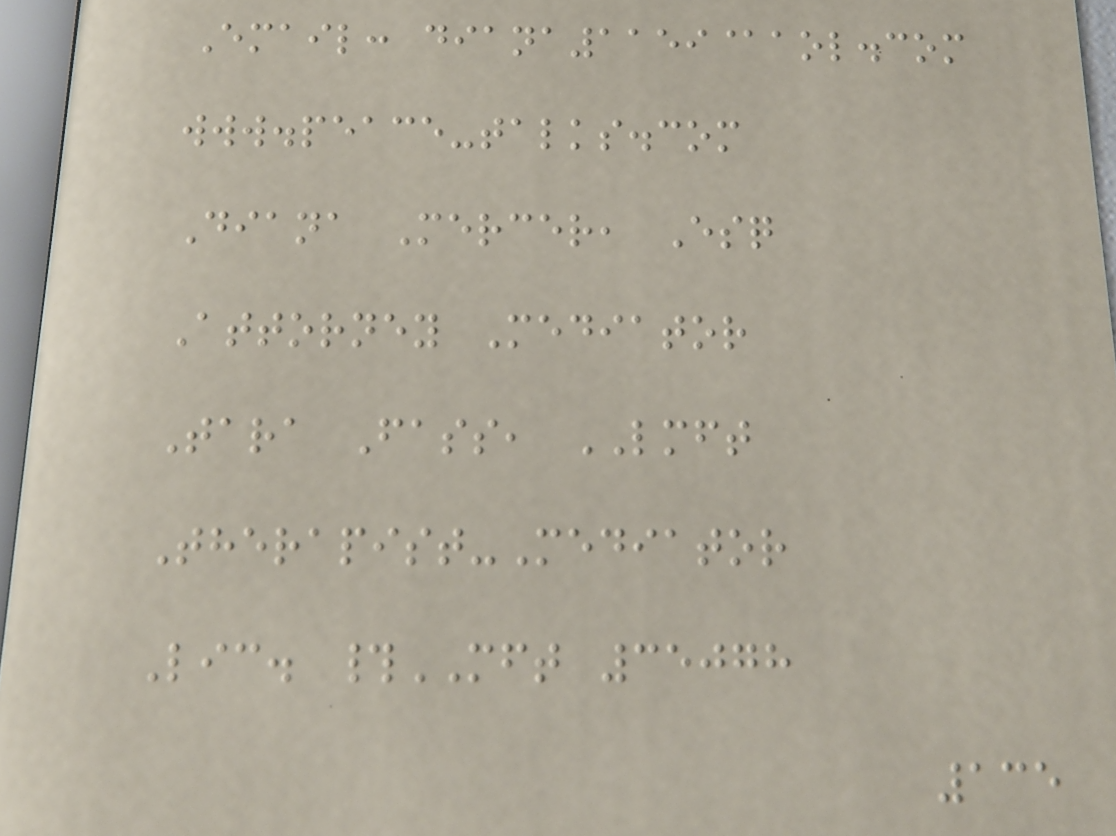Email: diana1159@aol.com
www.peace-talks.com
Diana Mercer, Esq
Attorney Mediator
Tara Fass, LMFT
Therapist-Mediator
Lic. #MFT 35078
135
